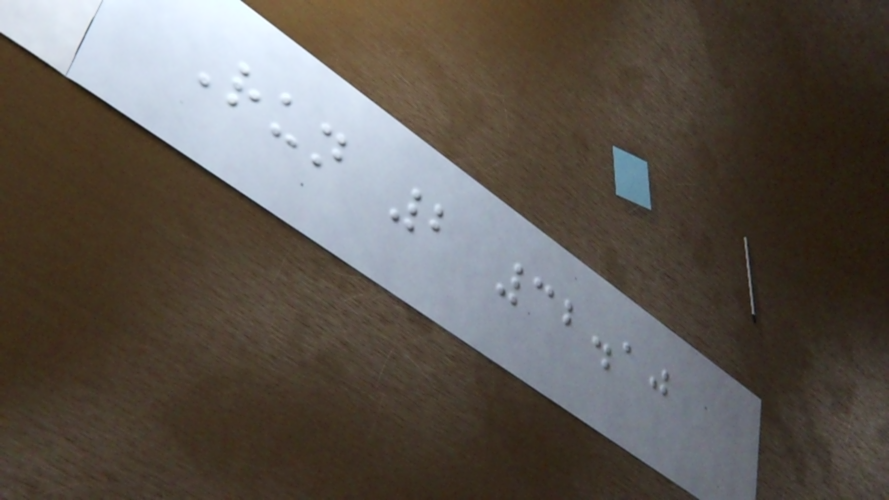Run 2 32.10
